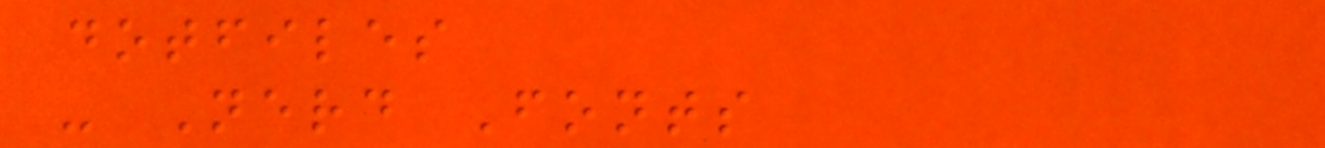dotfiles
- Nerd Fonts
